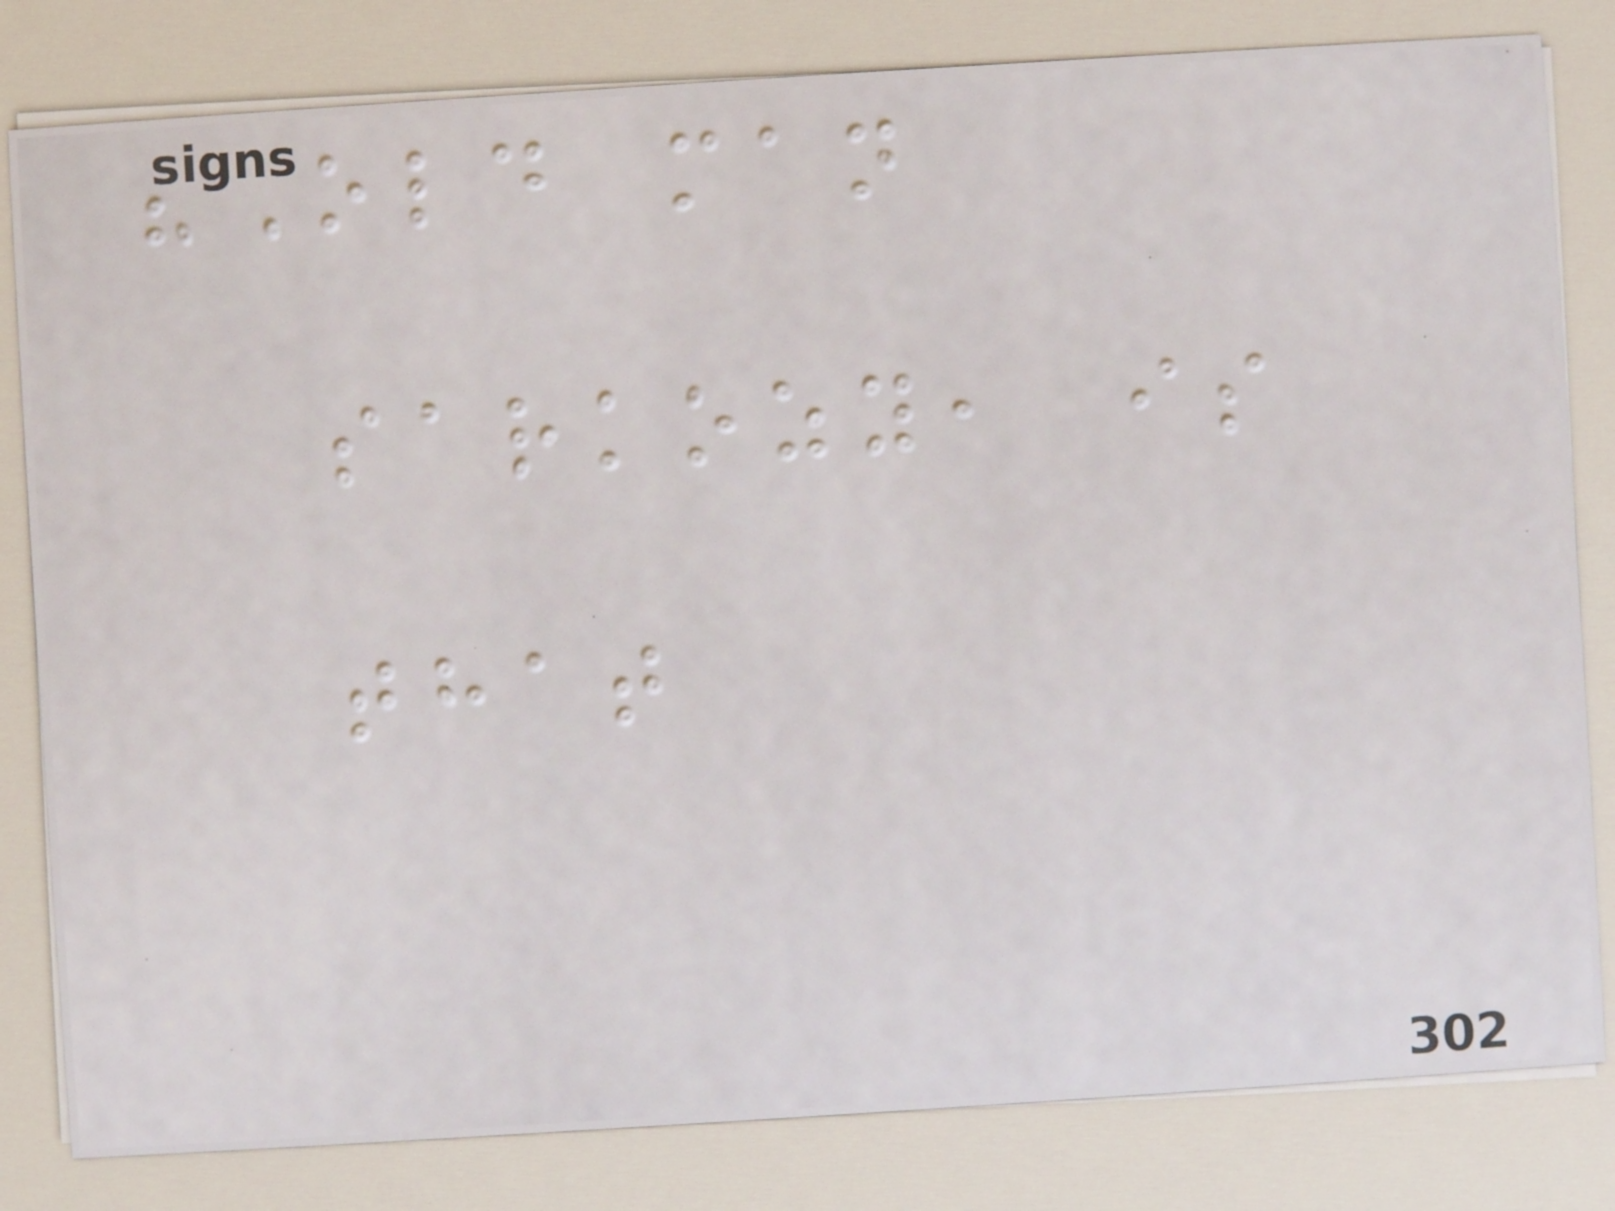"Old man
sarkozy, is
that
